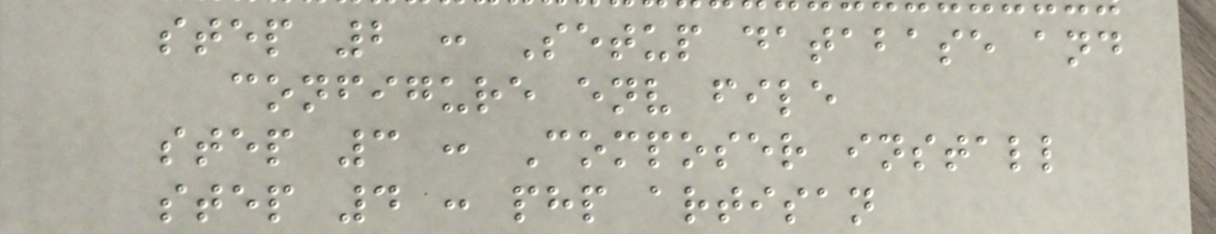step 2 : Setup database and
configure env file
step 3 : Composer install
step 4 : php artisan
